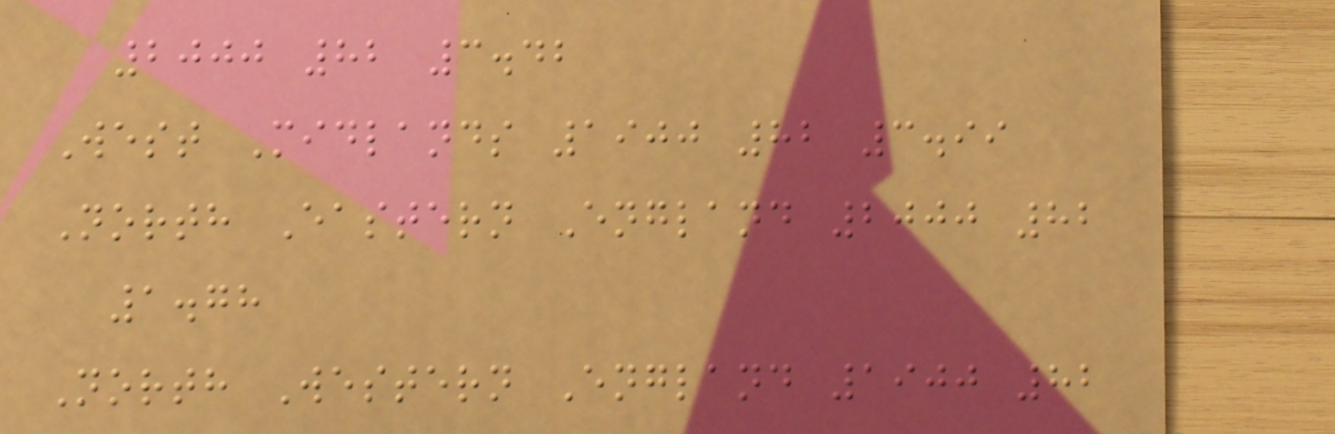2000 82 3.42
West Midlands 1900 82 3.99
North Eastern England 2000 82
1.78
North Western England 1900 82
